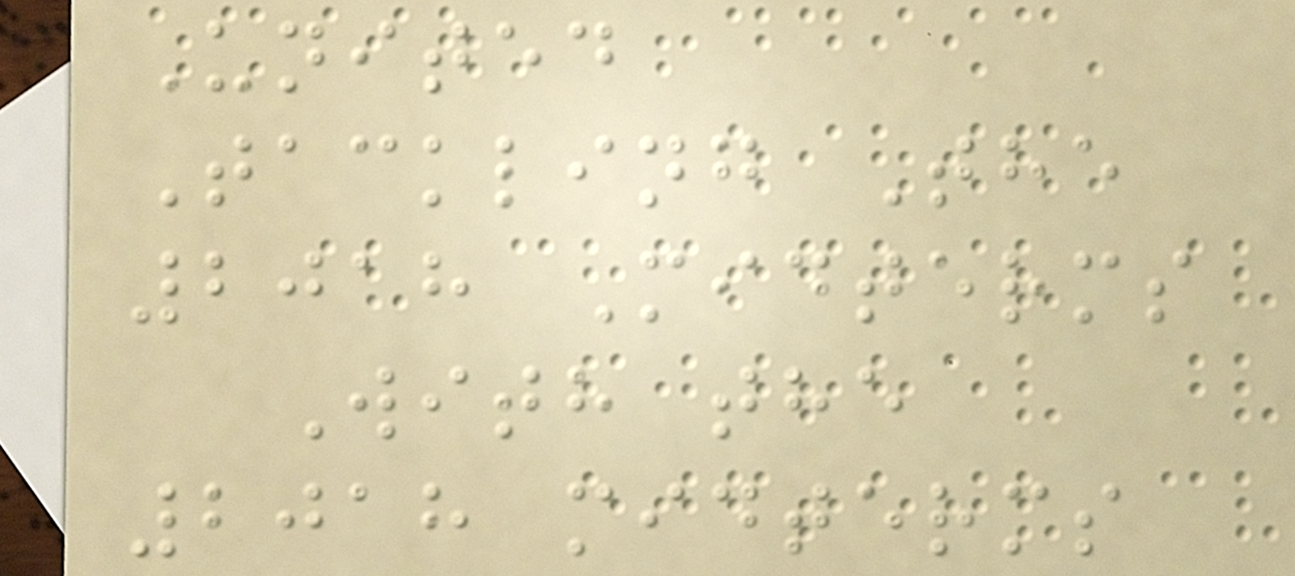United
Tackling The
2018 Midterms
With the
2018 midterms
